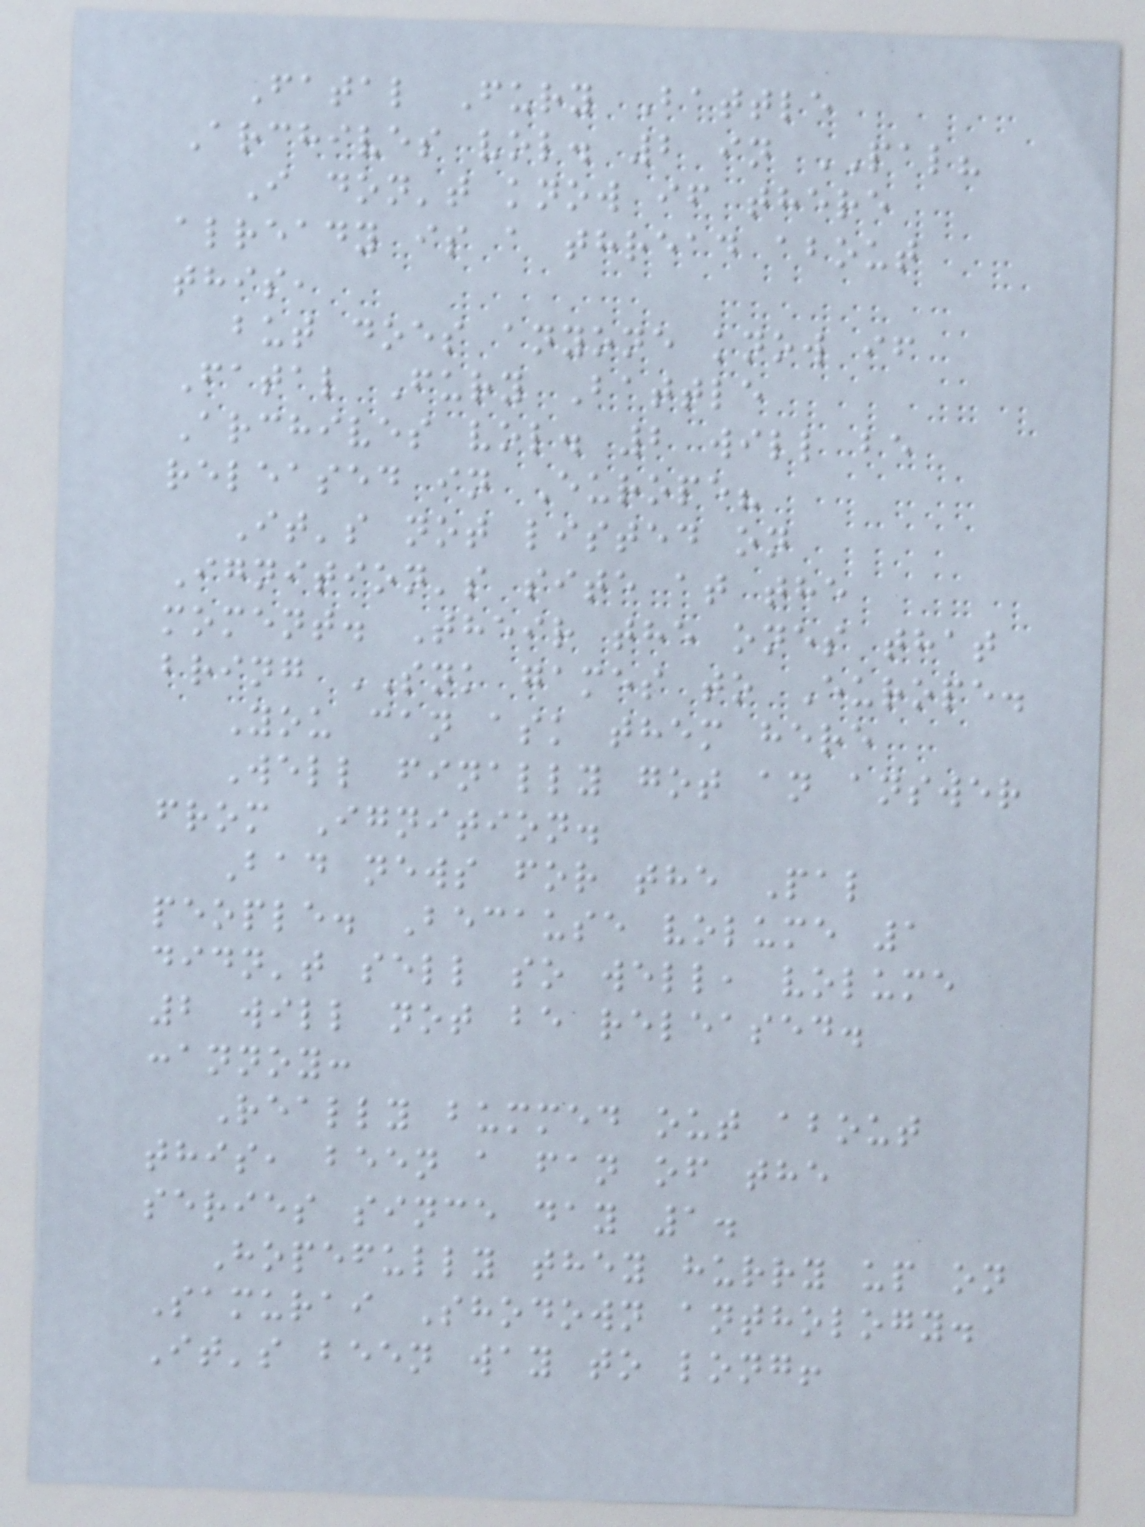Fatal Fury Battle
Archives vol. 2 in PAL?
I don't know if there
already is a thread about
this,
but does anyone know if
Fatal Fury Battle
Archives vol. 2 will be
released in Europe?
It's not listed on
Ignition's site at the
moment. Their the ones that
bring SNK games to Europe.
You can ask them here
Well finally got an answer
from Ignition.
Bad news for the Pal
people. Because volume 1
didn't sell so well, volume
2 will not be released.
:annoy:
Really bummed out about
this, been a fan of the
series since day 1.
Hopefully they hurry up on
Samurai Shodown anthology.
It's been way to long!
